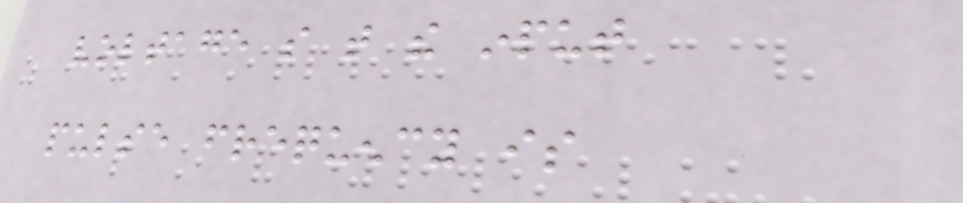voltage so that the input
pulse frequency is
